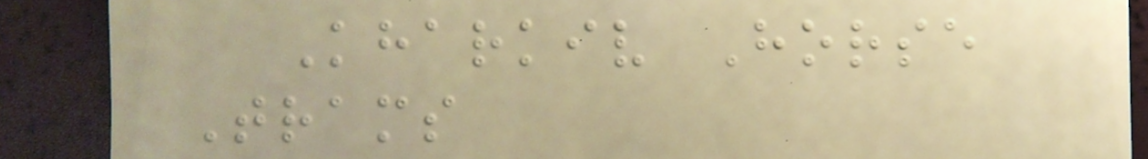Kharkiv Horse
Trams
